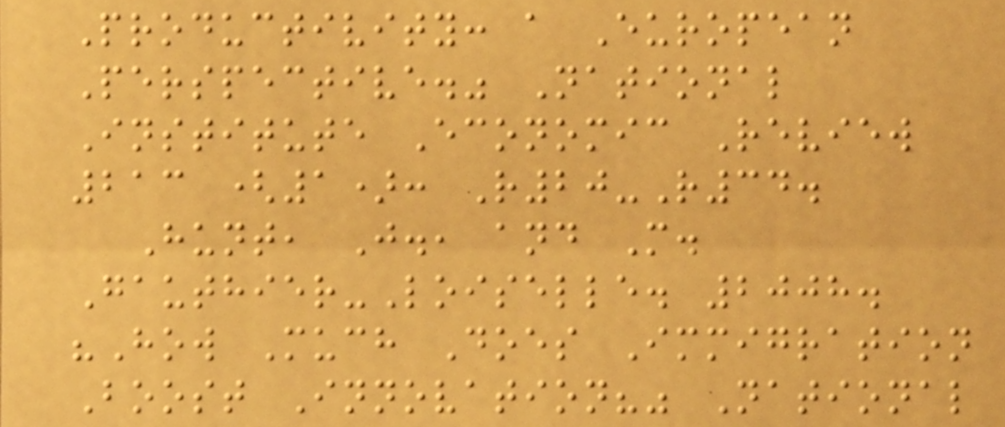Productivity: a European
Perspective." National
Institute Economic Review
213 (1): R20-R34.
Hunt, J., and M.
Gauthier-Loiselle. 2008.
"How Much Does Immigration
Boost Innovation?" National
